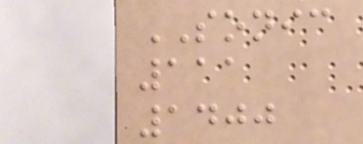SONIC
111
1400
